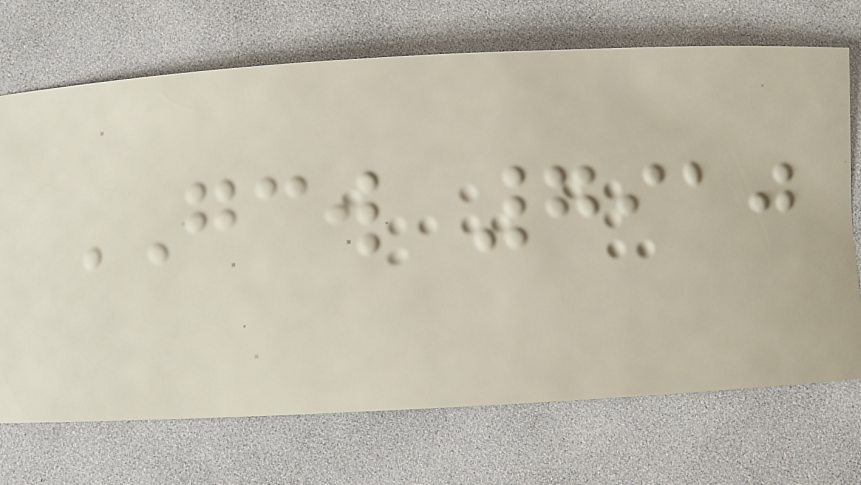GCW 7910
